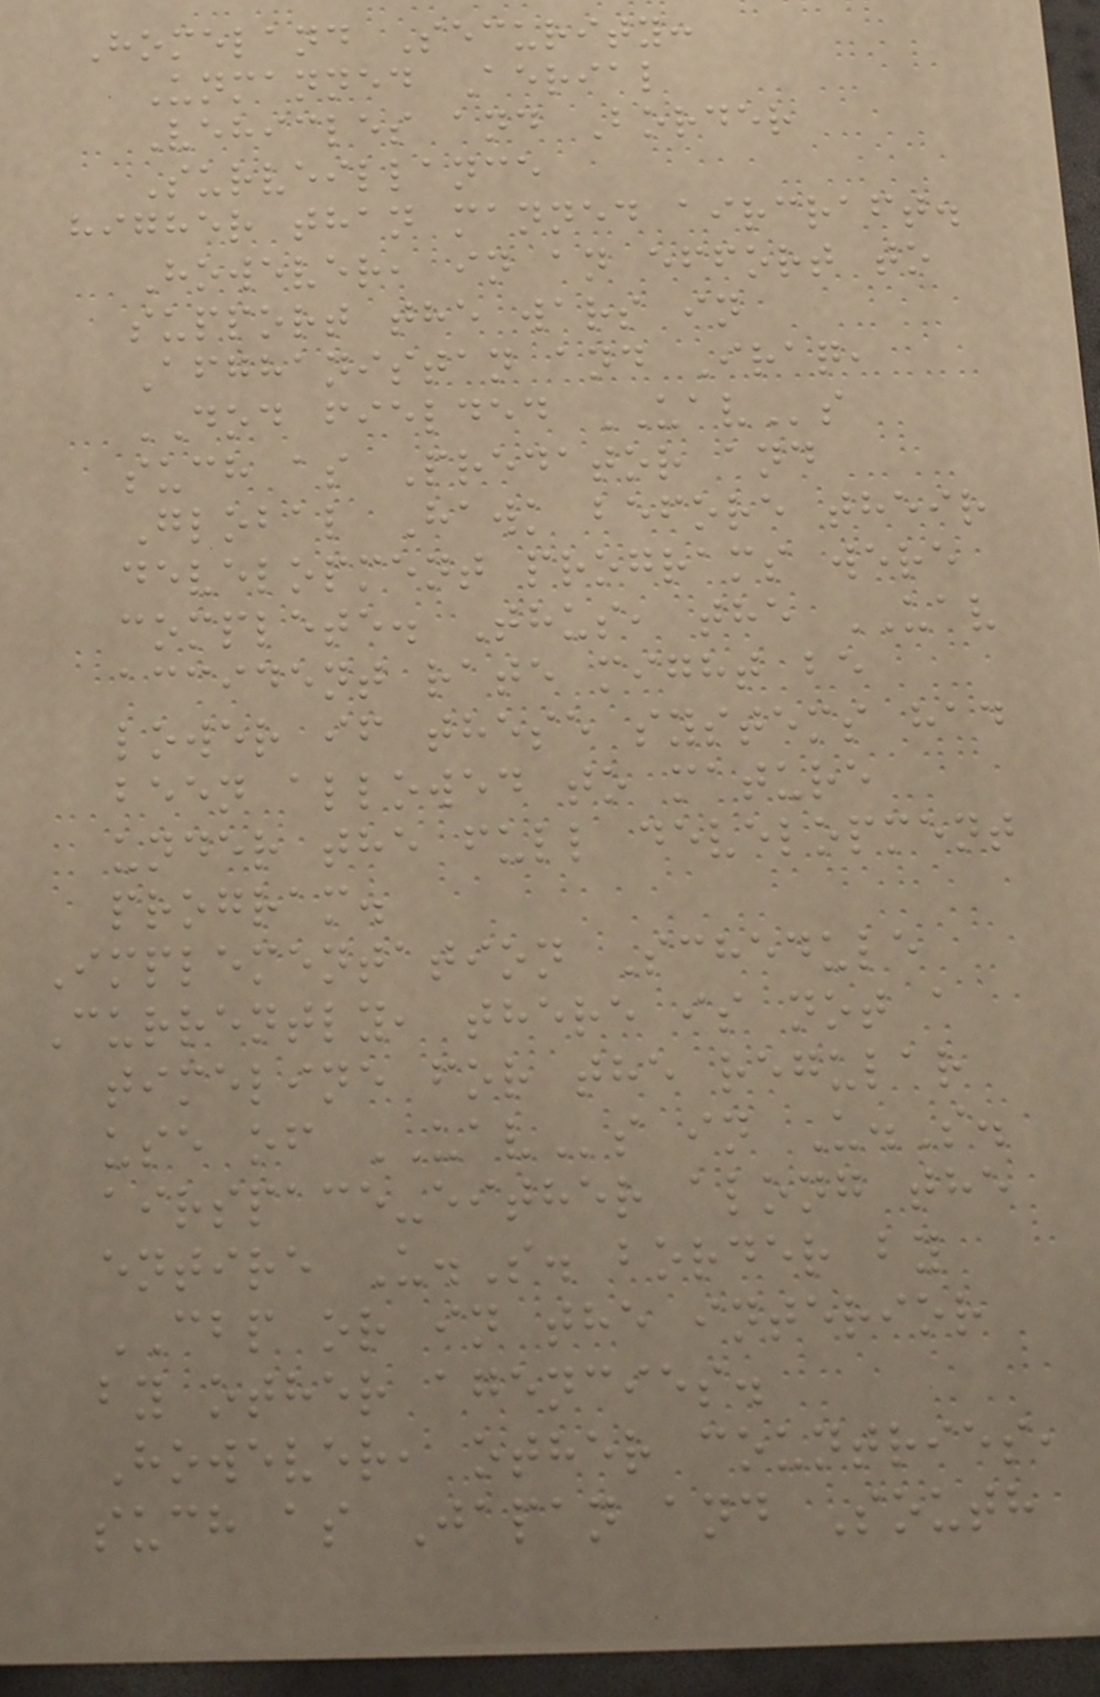Homeland Security:
Unmanned Aerial
Vehicles and Border
Surveillance
higher than manned aircraft.
However, in an effort to
support the wars in
Afghanistan and Iraq,
DOD fielded UAVs
such as Predator and
Global Hawk before their
development programs were
complete. Thus, the UAV
accident rate might be
lower if these systems had
been allowed to mature
under the full development
program.
Implementation Schedule
Currently, there is not a
timeline for the regular
use of UAVs in U.S.
airspace-either along the
entire U.S. border by
CBP or in the interior
by other agencies.
However, other countries,
such as Japan and South
